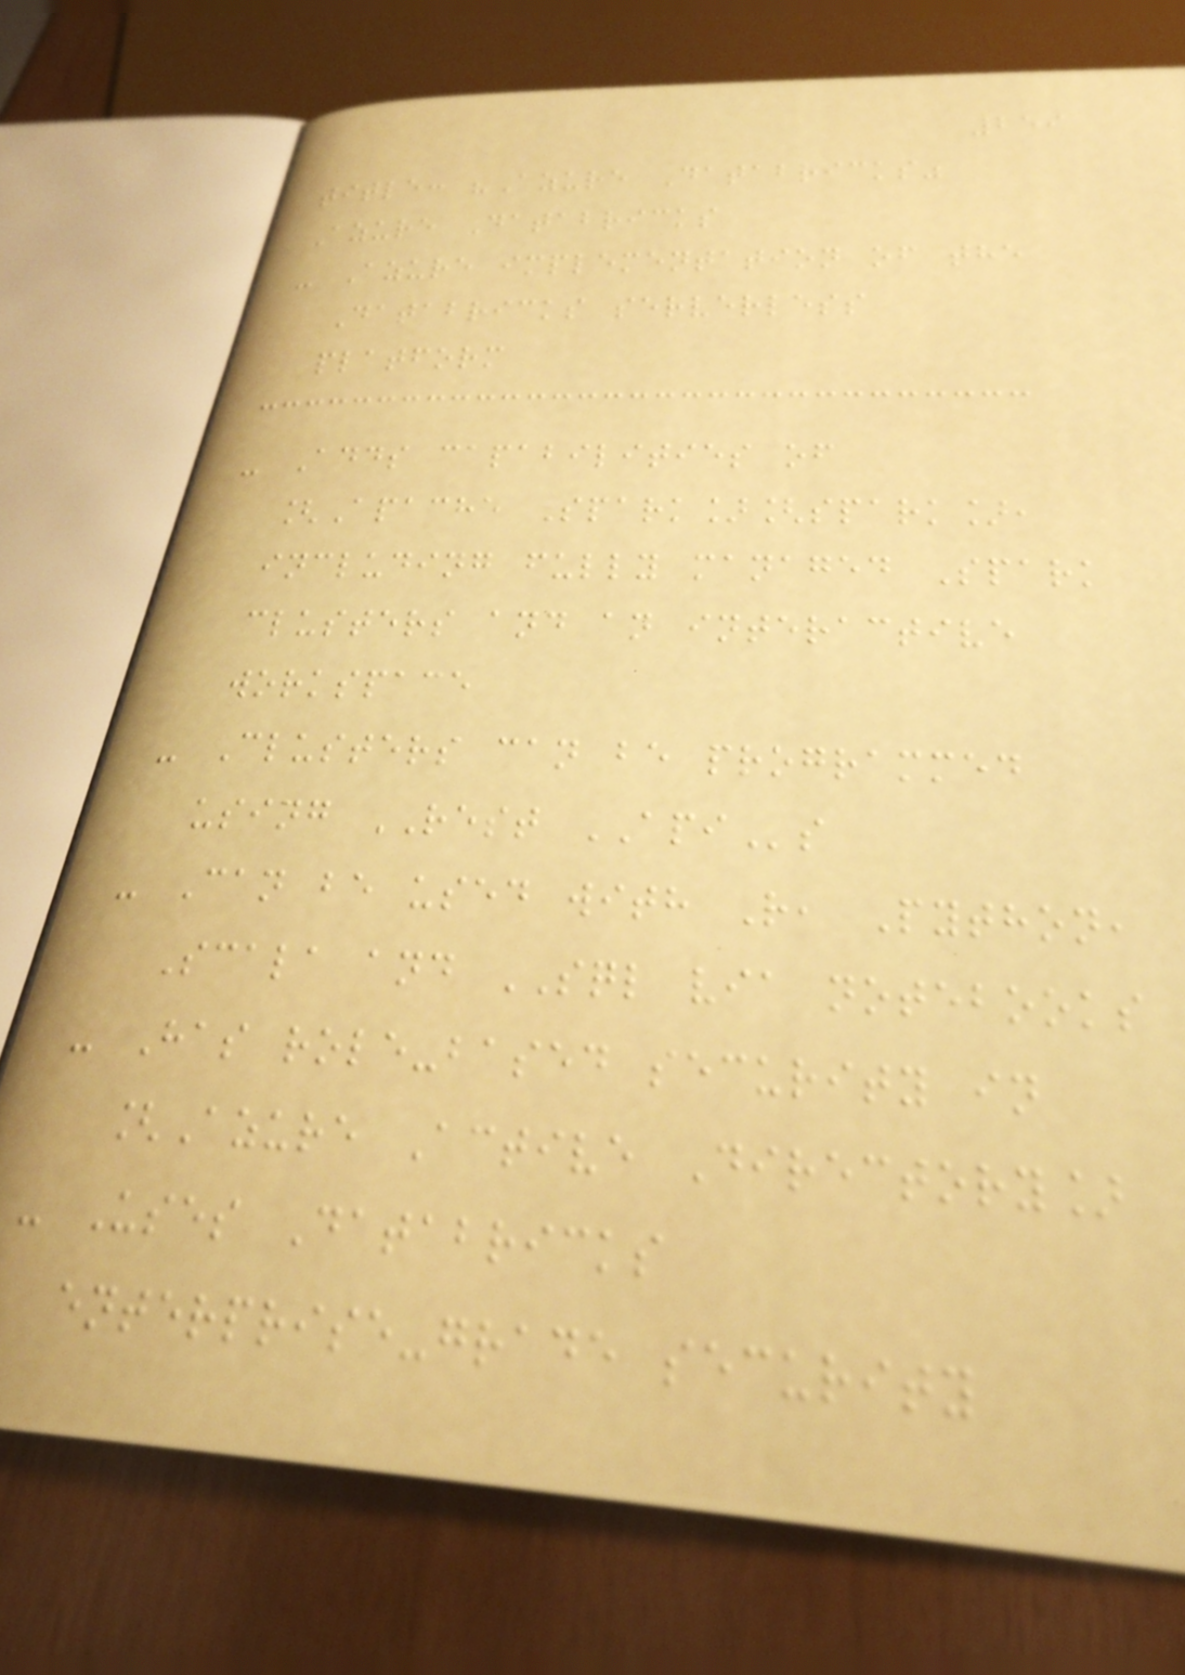259
title: "Azure Databricks"
Azure Databricks
- Azure implementation of the
Databricks serverless
platform
- Adds capabilities of
[Apache Spark][spark],
including fully managed Spark
clusters and an interactive
workspace
- Clusters can be programmed
using REST APIs
- Can be used with R, Python,
Scala and SQL via notebooks
- Has role-based security in
[Azure Active Directory]
- Uses Databricks
enterprise-grade security
